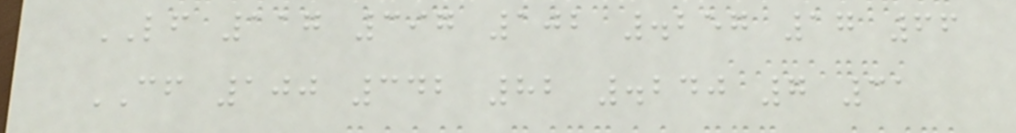LF 117 397 102 .257 17 66
CF 100 342 82 .240 7 31
